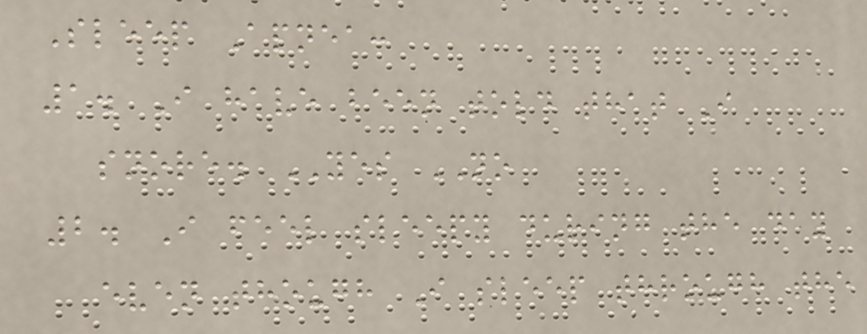Sleep Apnea:
1. I have been told that I
snore. YES NO
2. I feel sleepy during the day
even though I sleep through the
